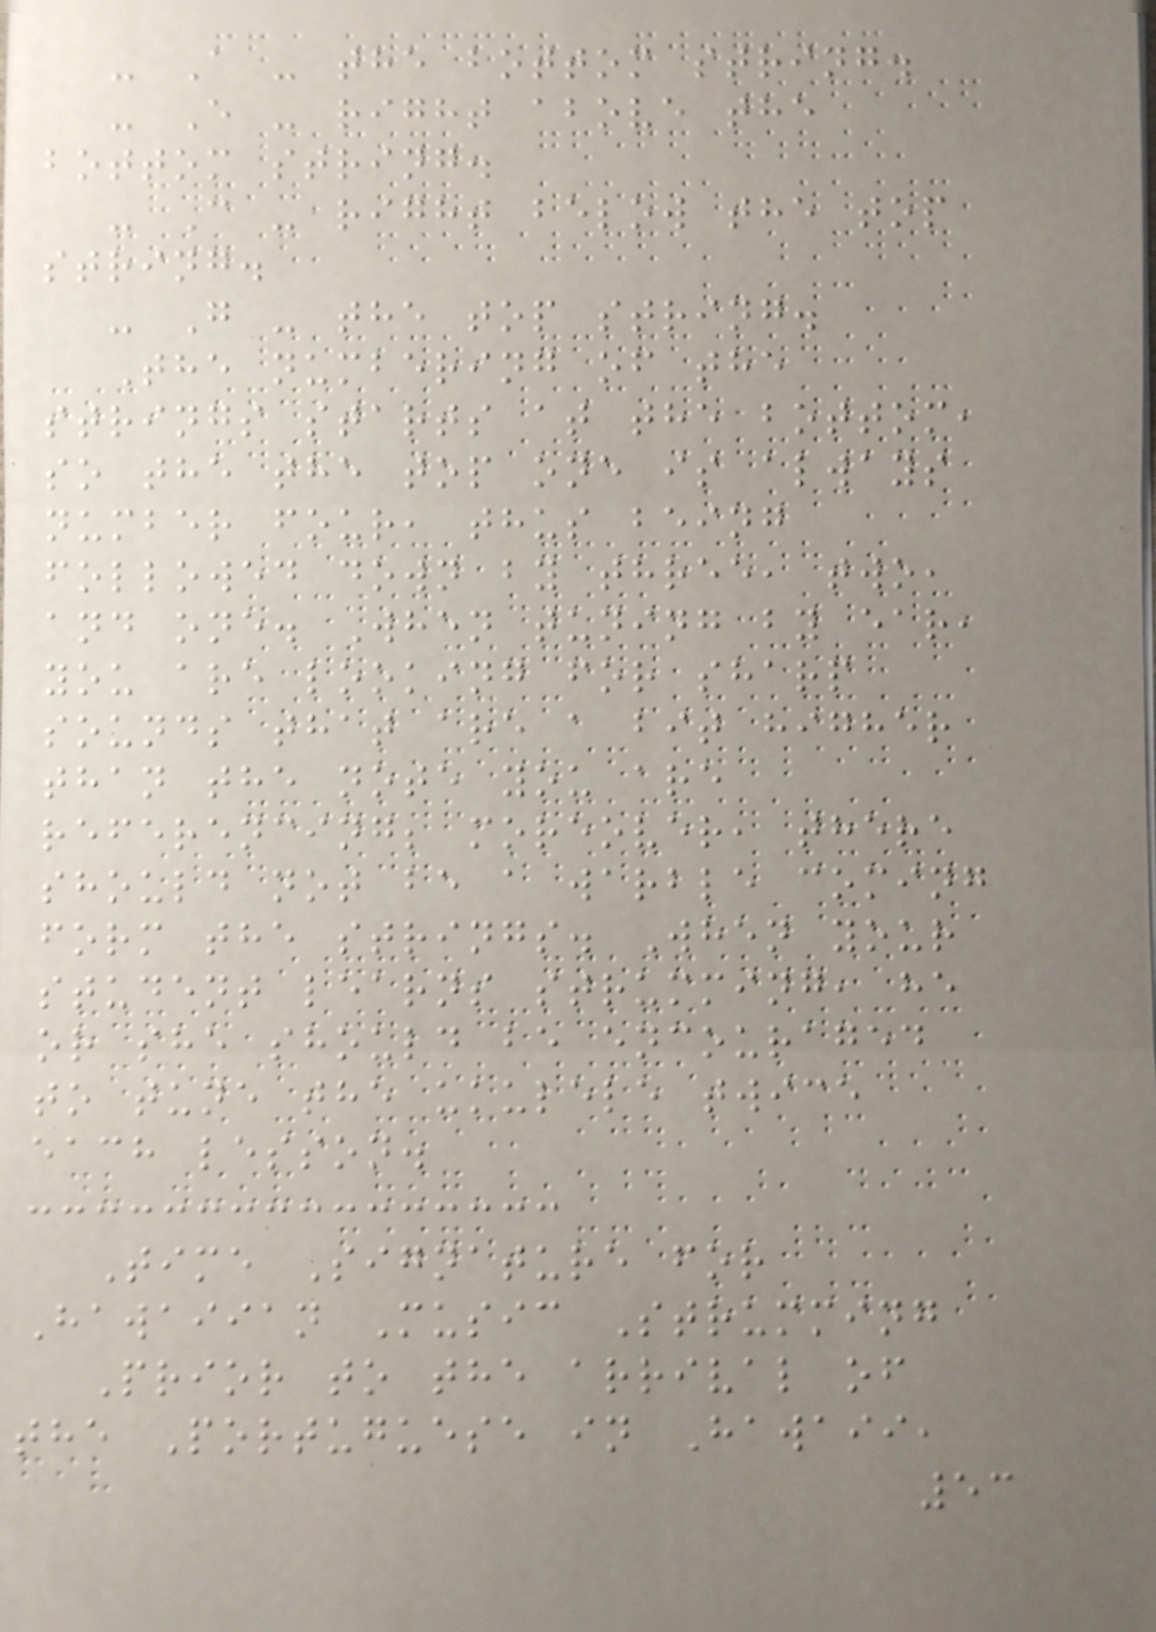- A - the bottom string.
- E - right above the
bottom string.
- C - right below the top
string.
- G - the top string.
The numbering of the
strings starts at the bottom,
so the the top one is always
number four, thus being
followed down by three, two,
and one. When tuning by ear,
you are looking for sharp
sounds that are a bit higher
than the note you are
referencing; moreover, there
should not be a warble coming
form the strings. When your
student learns strumming, he
or she should be encouraged
to tune the ukulele twice
each lesson.
Time Signature for
Hawaiian Music Strumming
Prior to the arrival of
the Portuguese in Hawaii,
53
